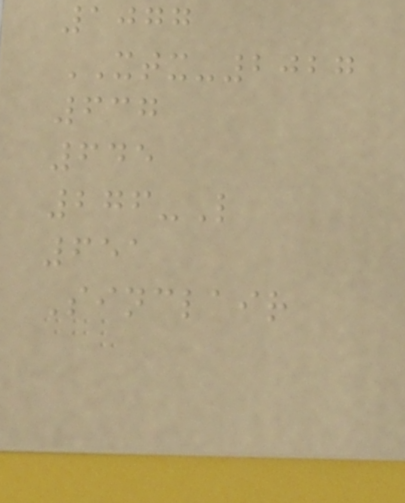1077
XTX-2027
637
645
276-L
651
Sinclair
